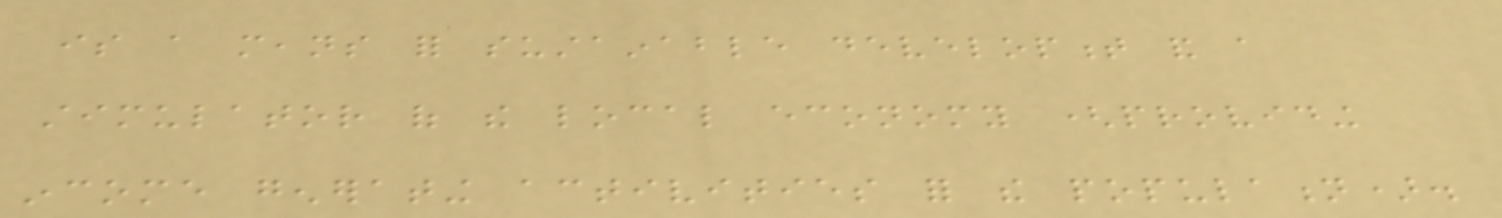is a means for sustainable development and a
stimulator of the local economy (providing
income generating activities for the population).
